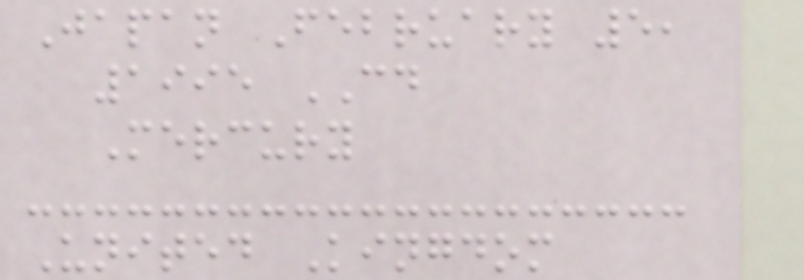Japan February 5,
1995 CD
Mercury
United Kingdom
